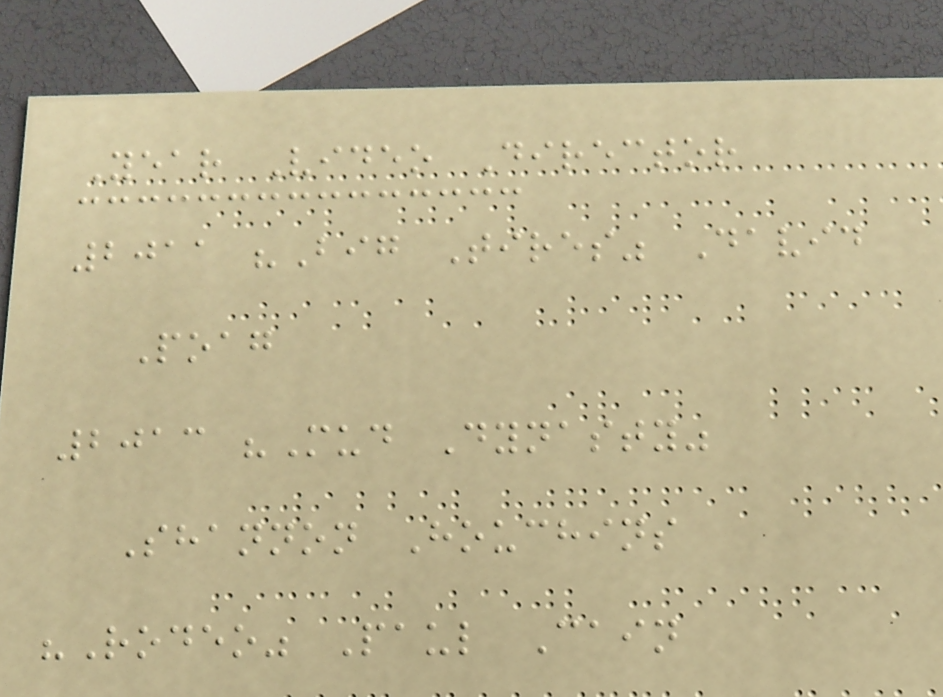Year Video Director
2011 "Big Tires" David
Poag
2013 "Mud Dynasty"
Shannon Houchins
"Rodeo" Paul Cain
